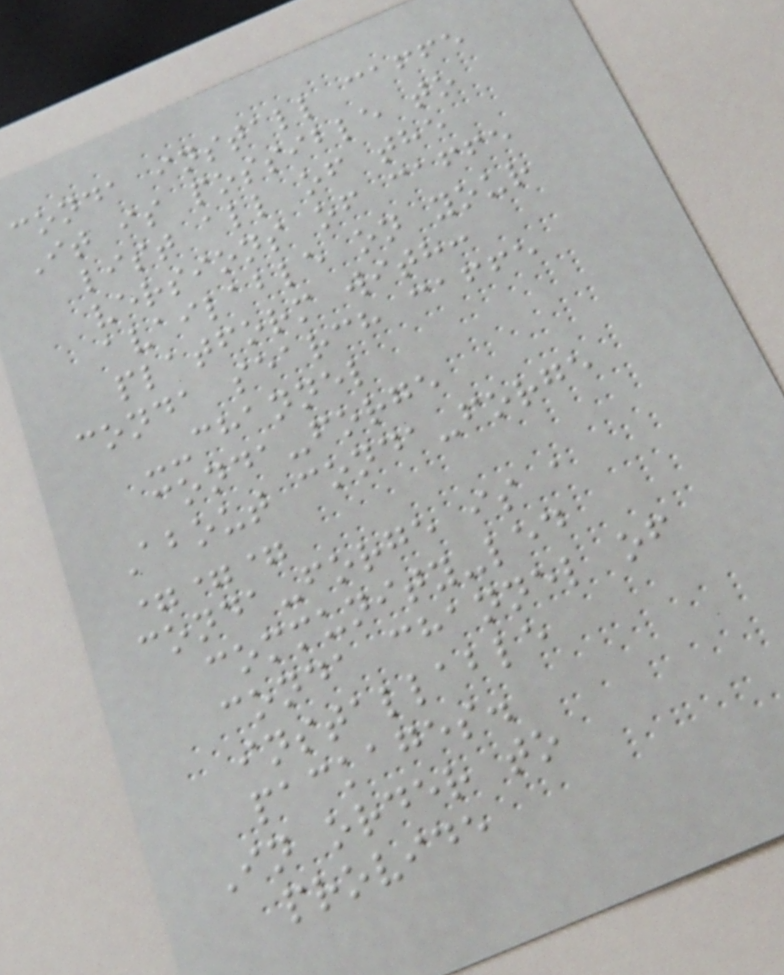conda install caffe
It is possible to
list all of the
versions of caffe
available on your
platform with:
conda search caffe
--channel
conda-forge
About conda-forge
===
conda-forge is a
community-led
conda channel of
installable
packages.
In order to
provide
